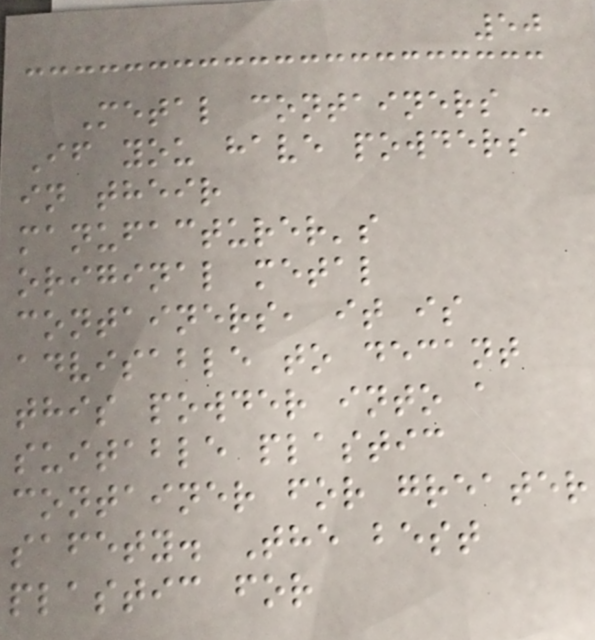50
Metal containers -
If you have powders
in their
manufacturer's
original metal
containers, it is
advisable to decant
this powder into a
suitable plastic
container for greater
safety. The best
plastic for
